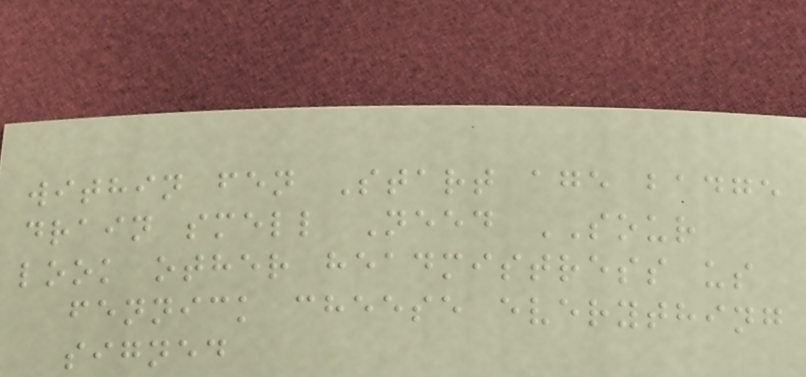within fen Start age badge
drain smell Need SOUR
look other headmistress us
fennick cheese everything
signed
